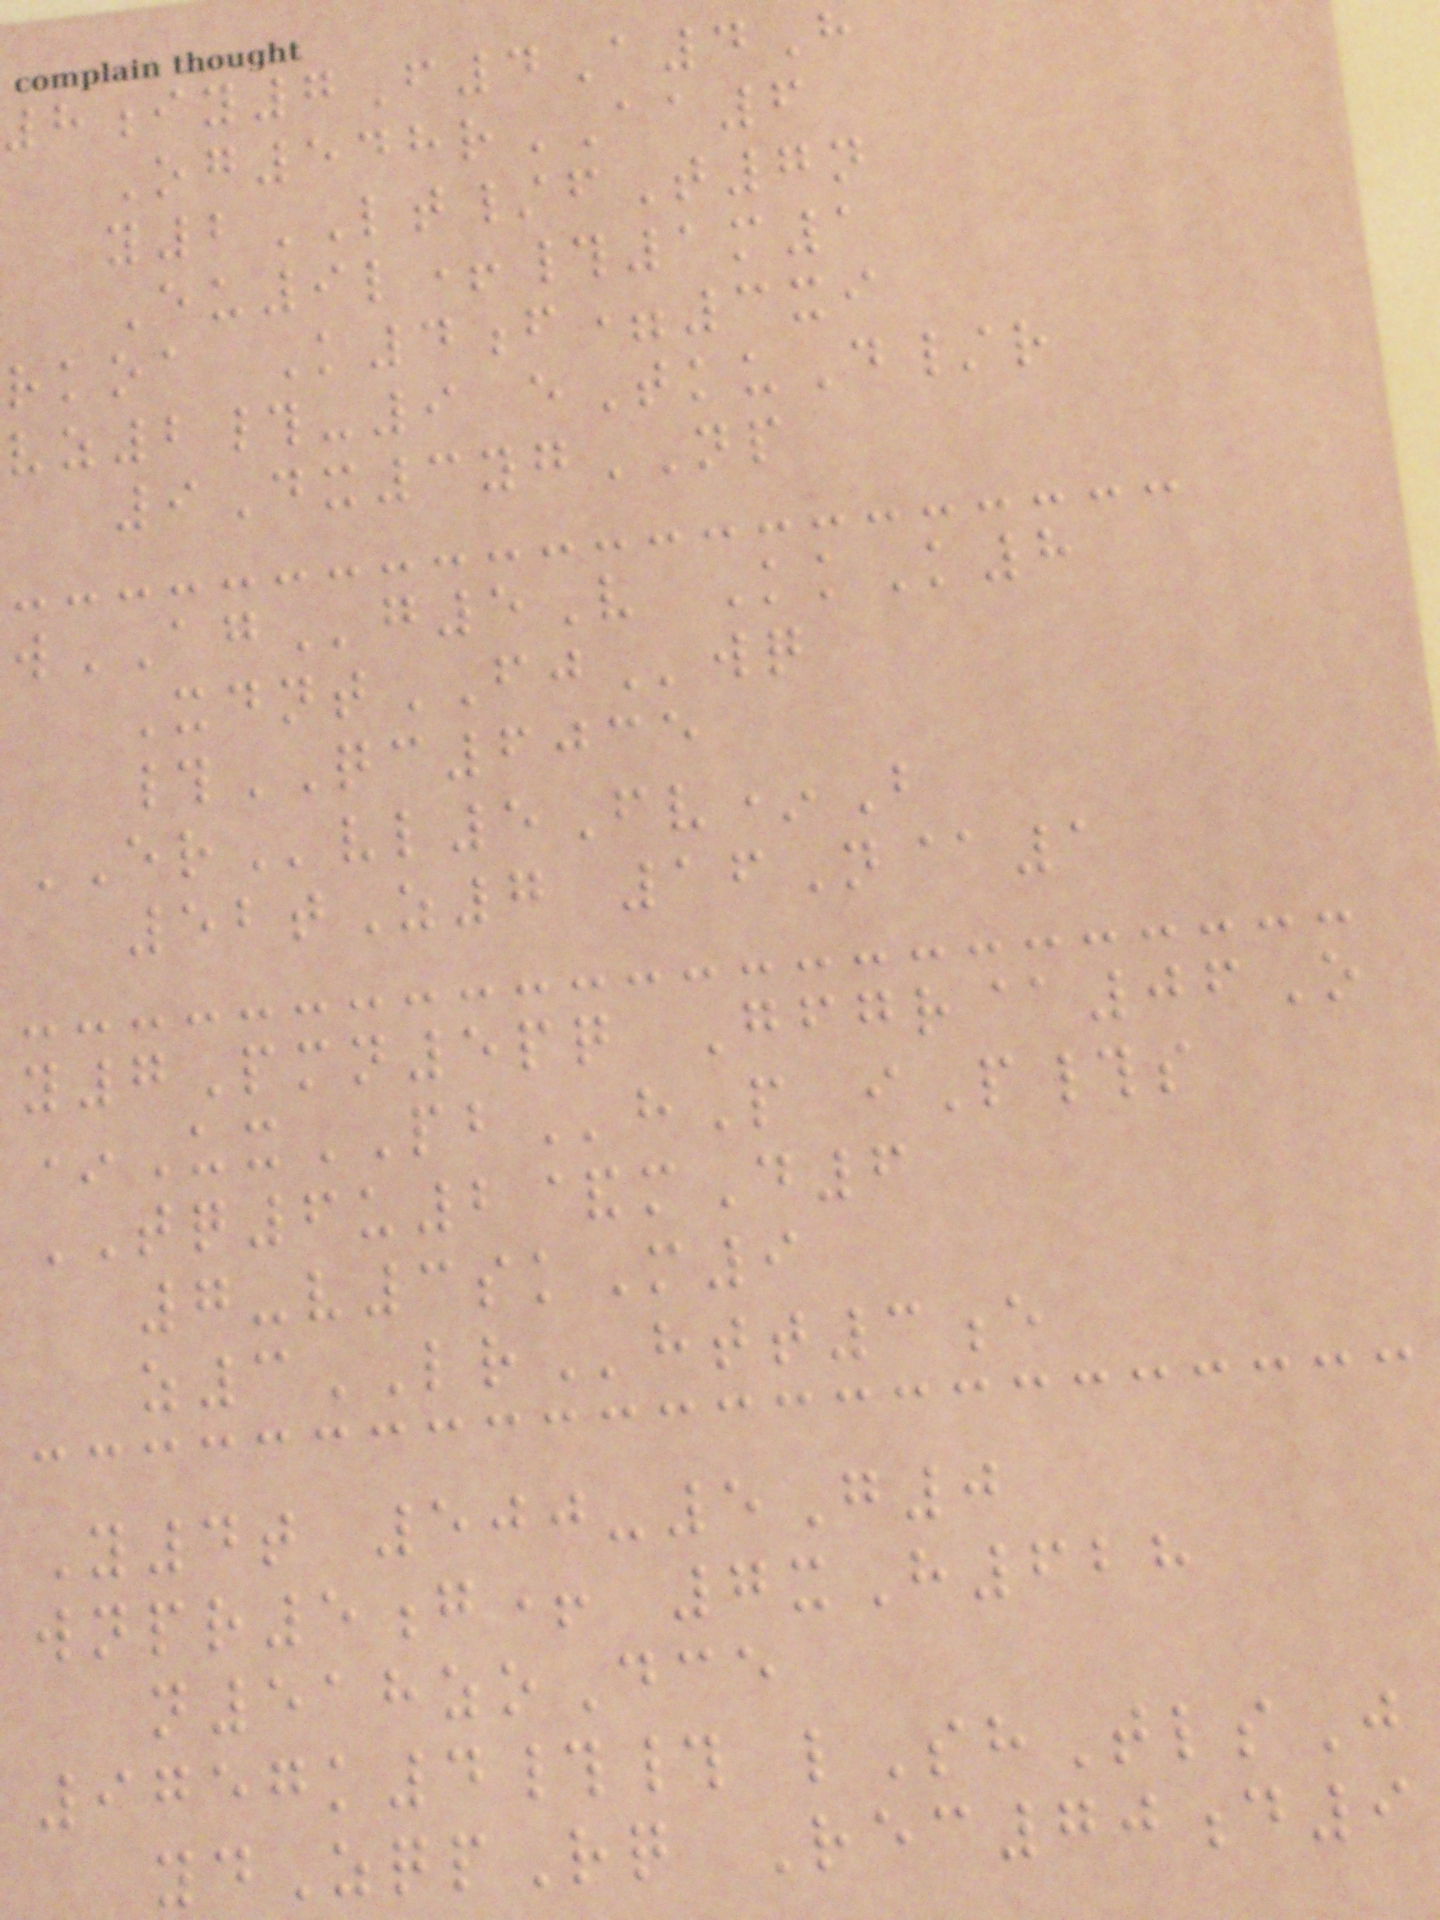8iy7F4A4H
Og548rAA6
y2LT/fT7n
Eu9l+#1m1
rkoa K4f=3xi
vz2#-9 eTkuD/r
9Dx3ygNP
wAGg5V KkK8
XdntFJwq
#QC6035
ERvl5Fv*B
52tZ7 16N@1
y7Pmn5pq Gfgr@06O
*UxPBhP iP#s
TQ6u2&mD6
7-v3skM9
z3LRhtt3e
Y4t 500-5G0
wnpr5g+ 7xH628
n518zoDce
9757k4## lShTlsJ
ydZqpRq Rec70d9
